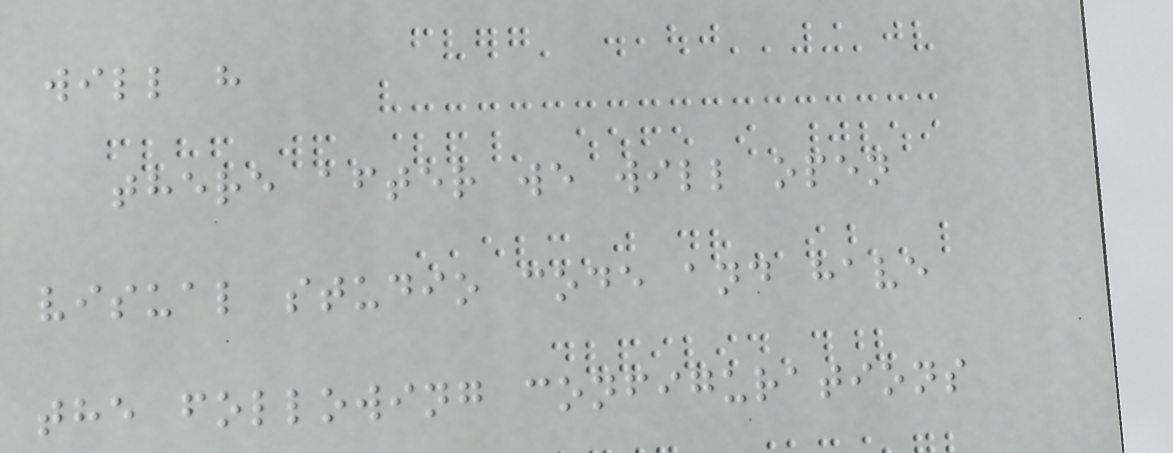will h
there after we will open
visual studio code and have
the following configurations
